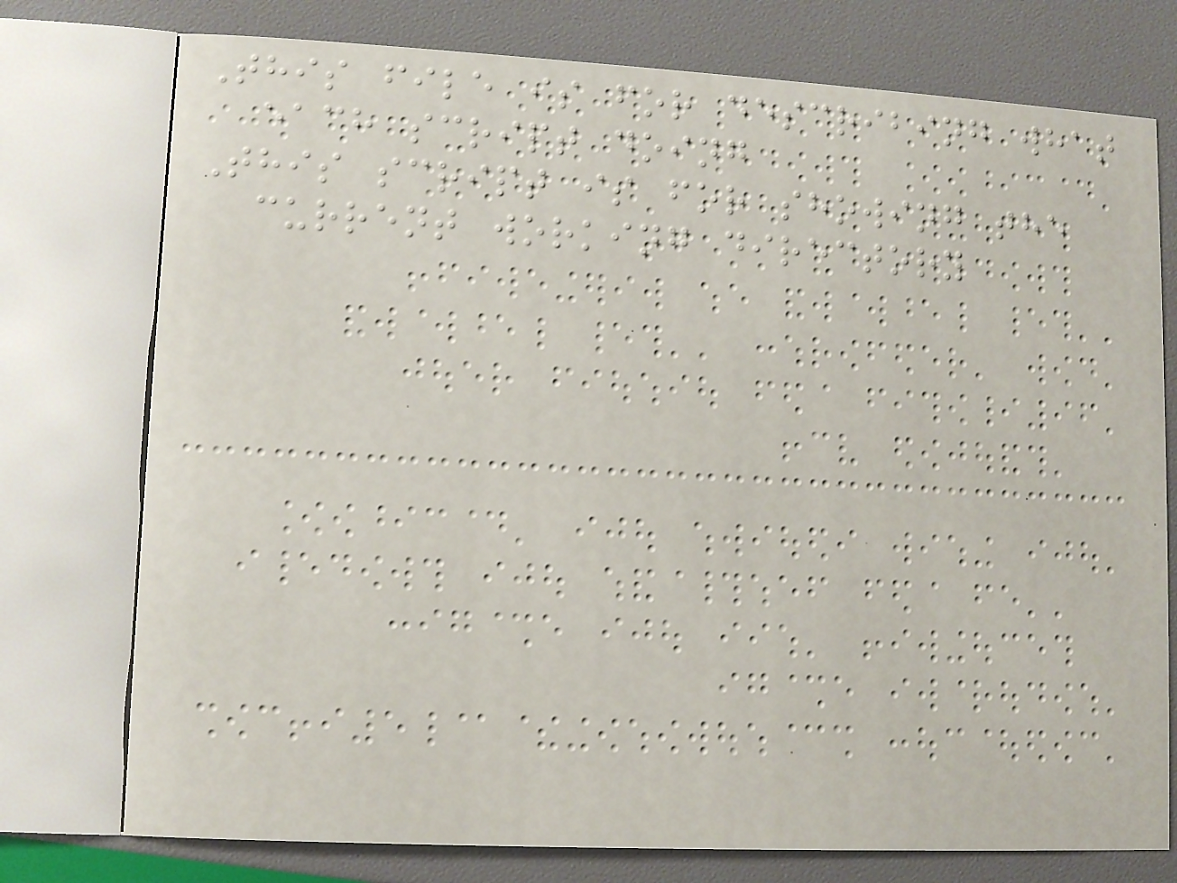This file is for describing what
each script doing
This script is for showing the
current working directory
